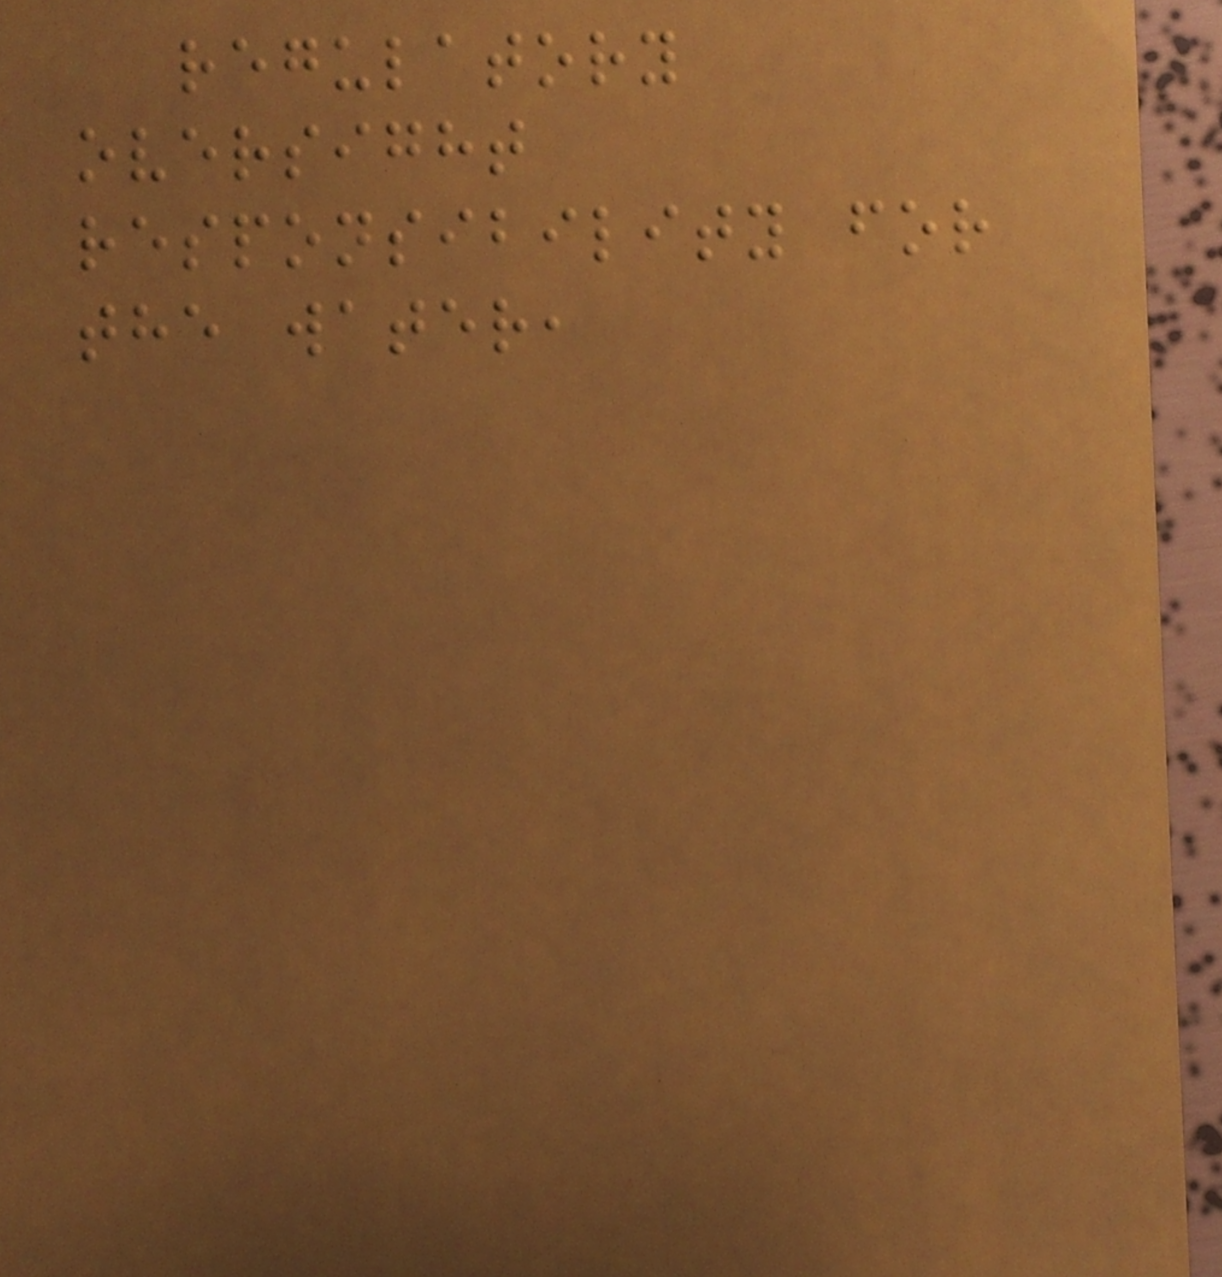regulatory
oversight
responsibility for
the water,
